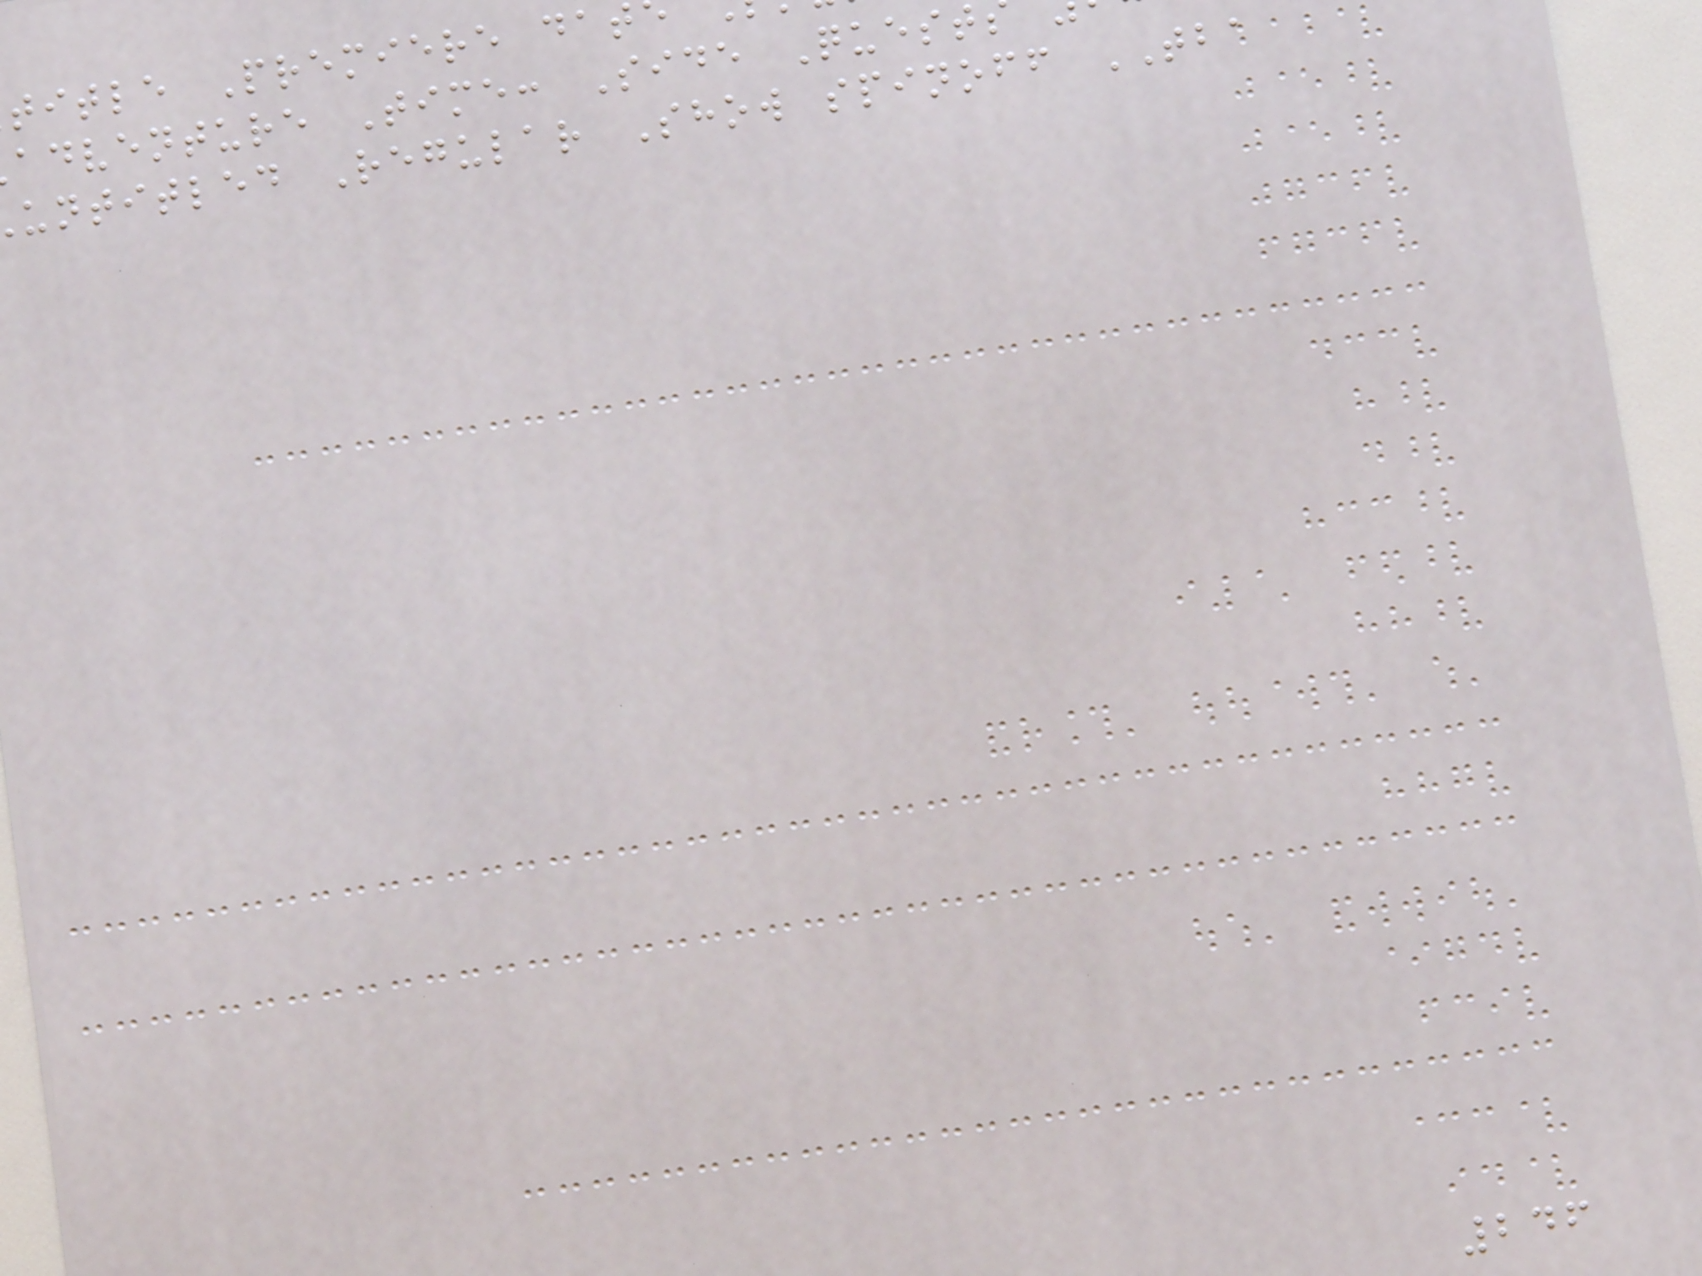title Premiere dat
adventure Time: Side Quest
untitled Regular Show spinoff TBA
246
